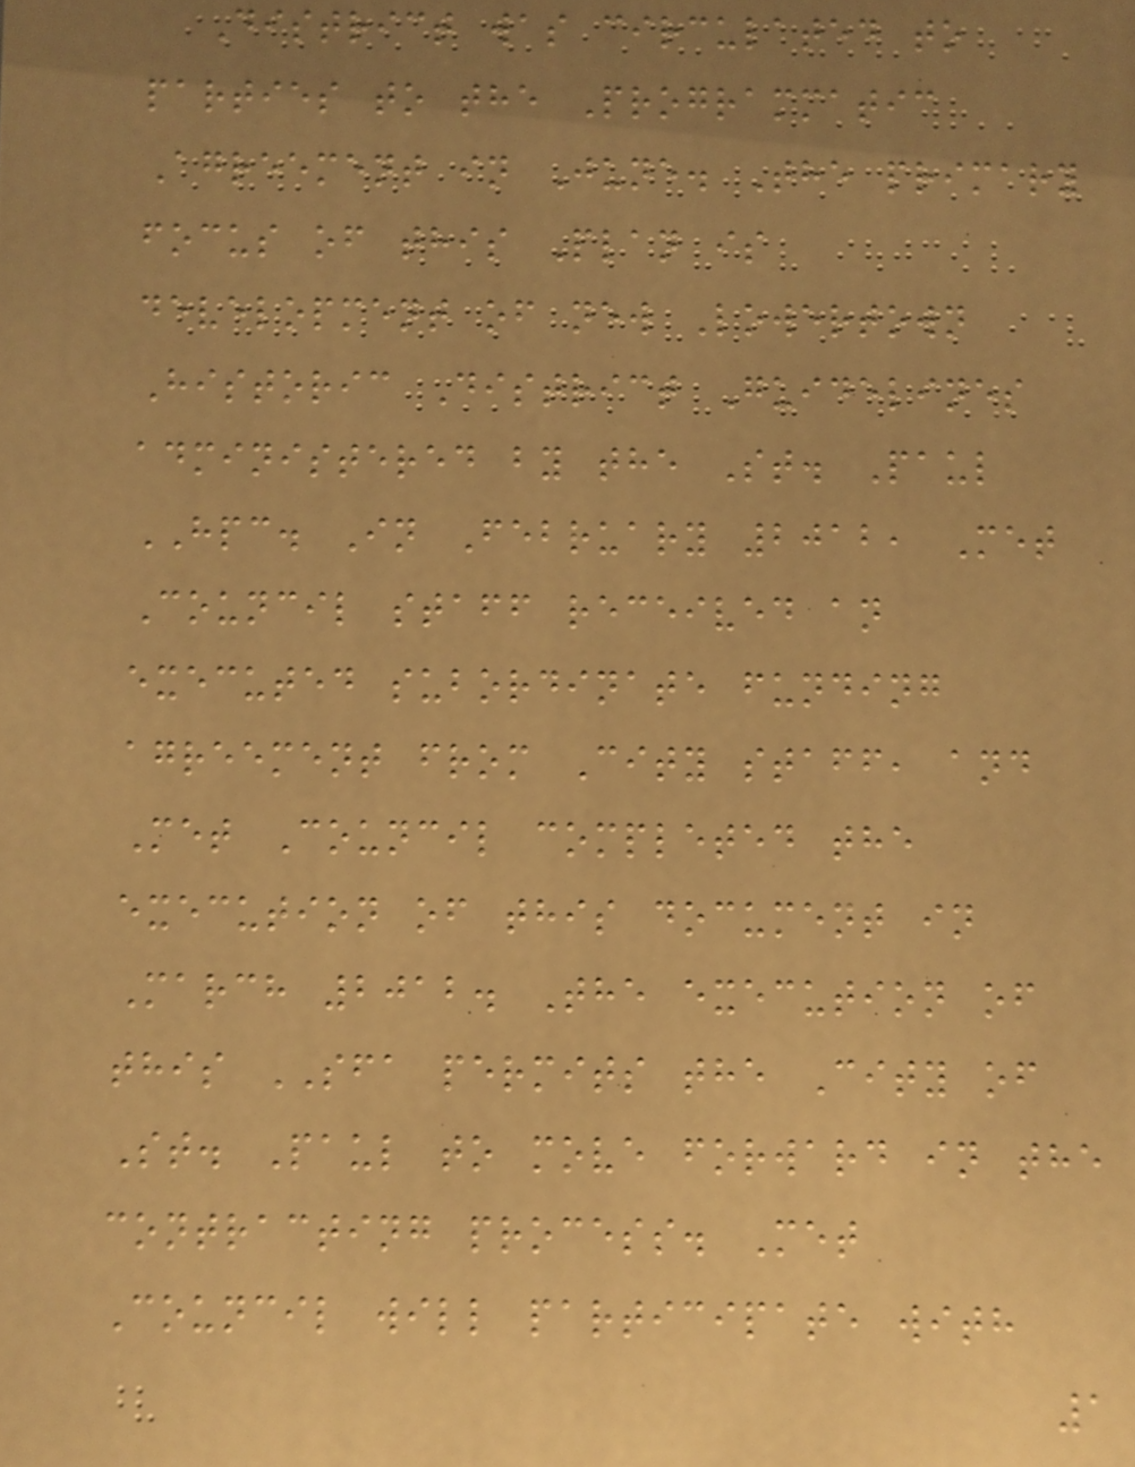District was circulated to
parties to the Programmatic
Agreement in June. The primary
focus of this Plan is
development of new Lowertown
Historic District Guidelines
administered by the St. Paul
HPC. In February 2012, Met
Council staff received an
executed subordinate funding
agreement from City staff, and
Met Council completed the
execution of this document in
March 2012. The execution of
this SFA permits the City of
St. Paul to move forward in the
contracting process. Met
Council will participate with
1
